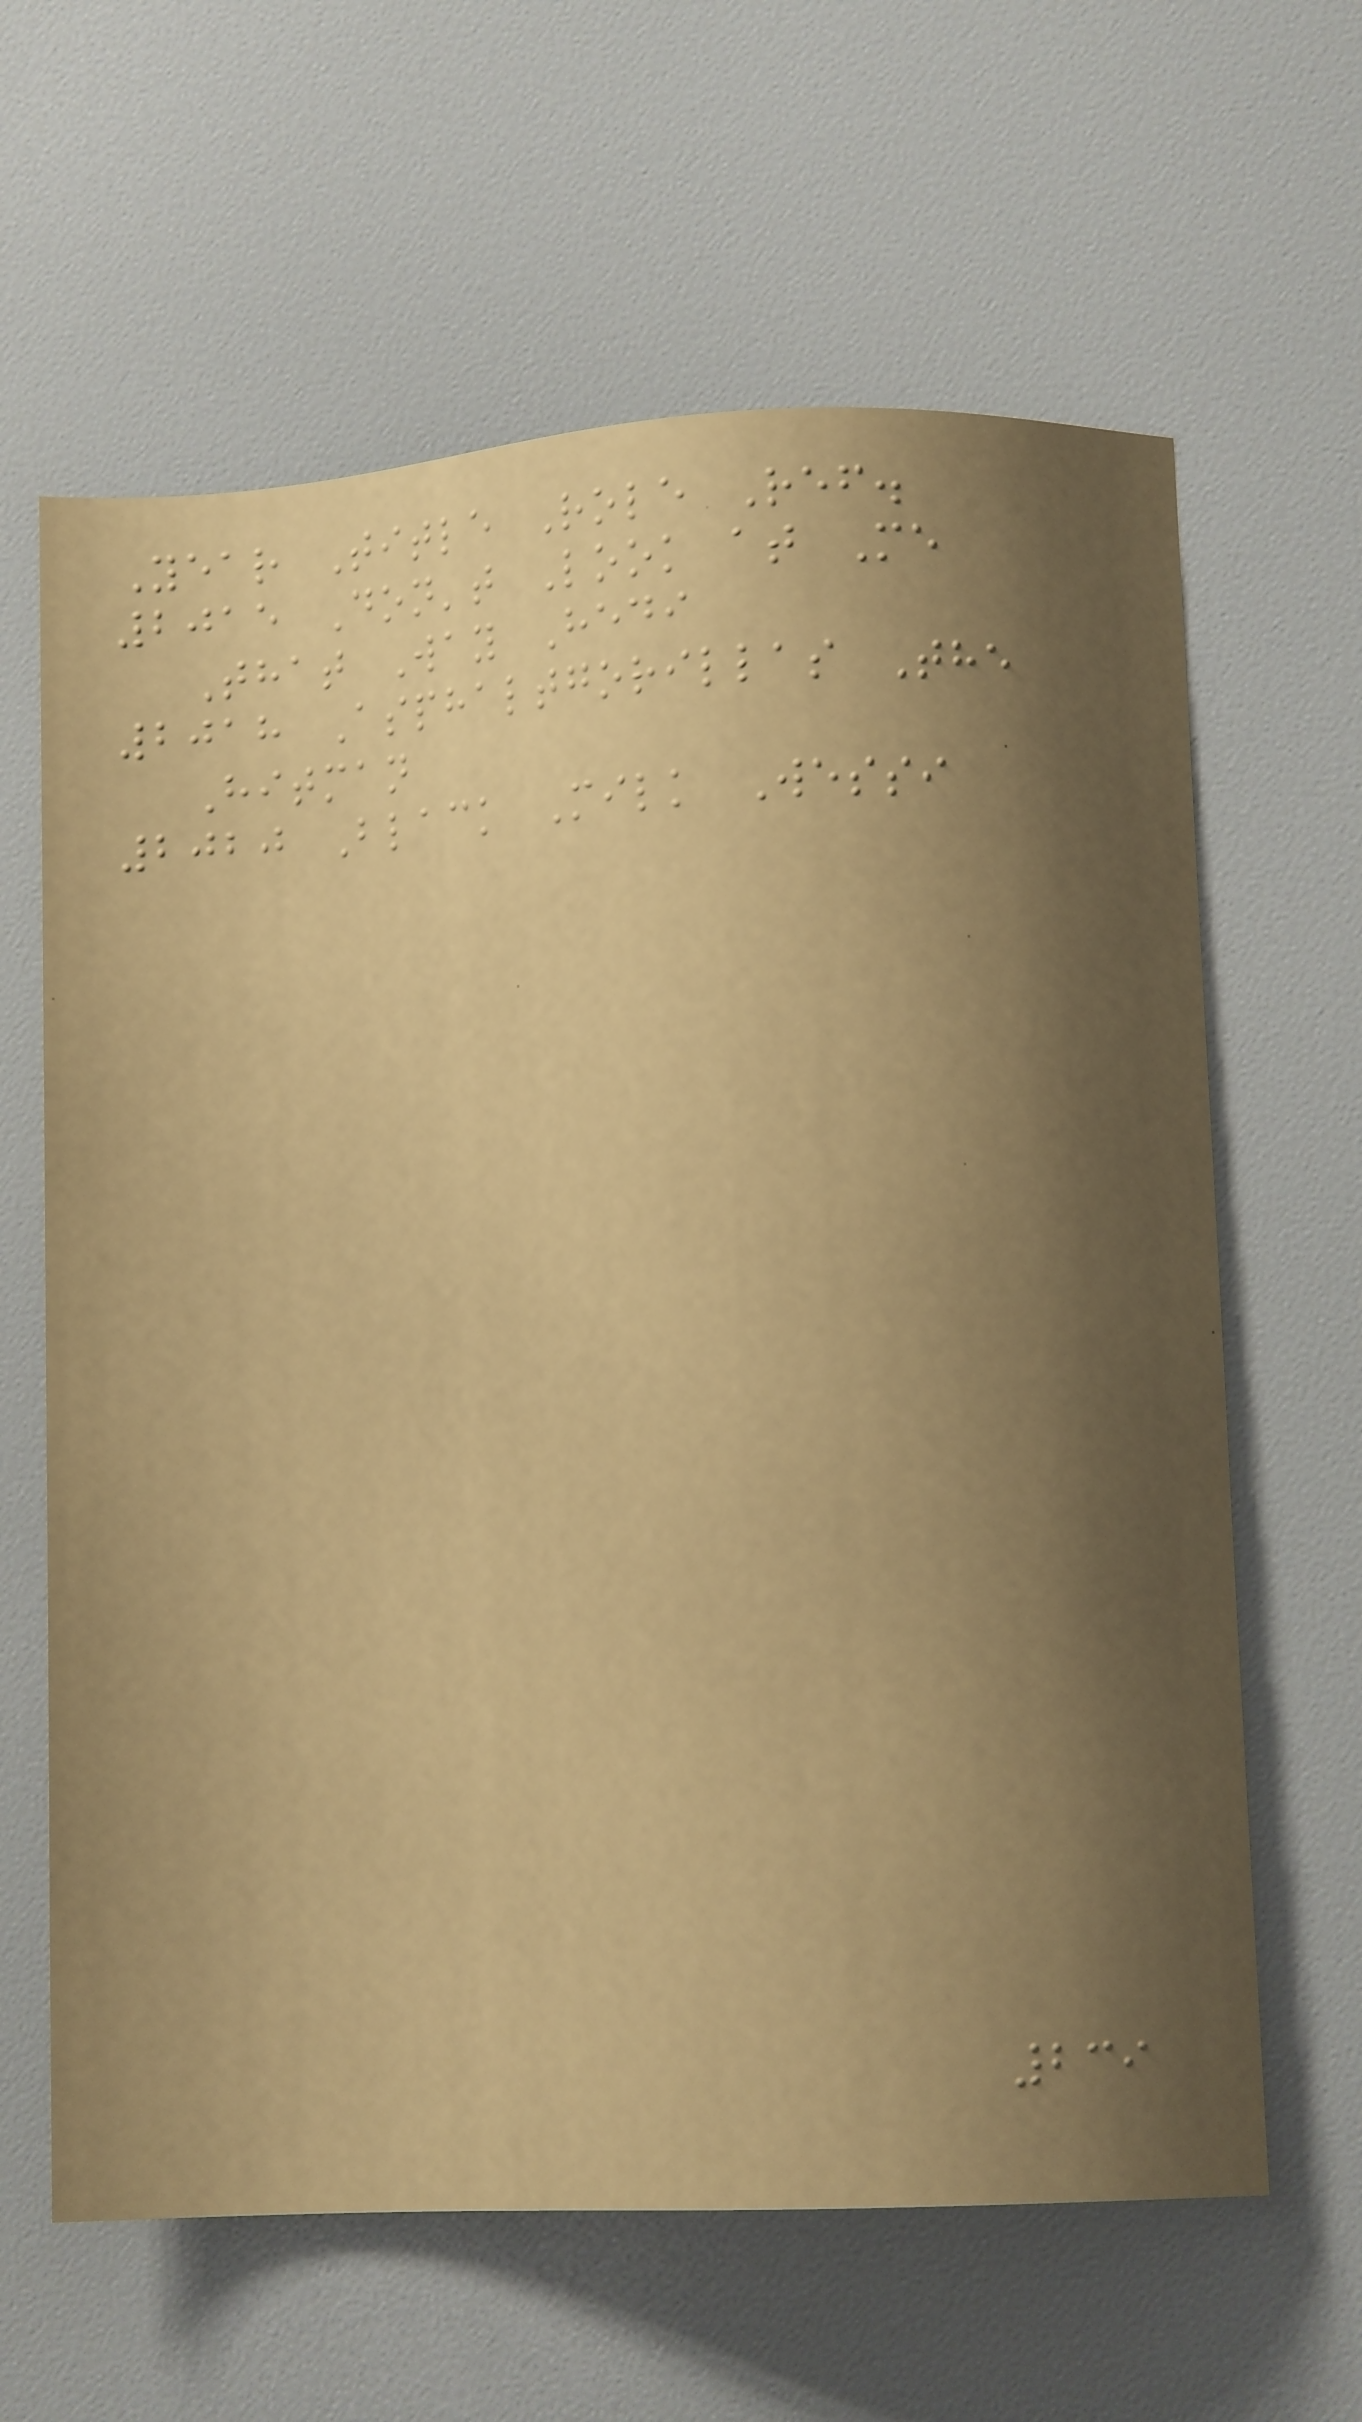Year Title Role Ref.
2015 Don't Look at Me
That Way Hedi
2018 Asphaltgorillas The
Hitman
2020 Black Milk Wessi
239
